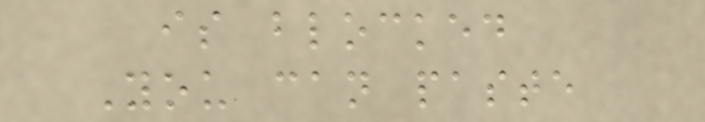is blocked
You can paste
